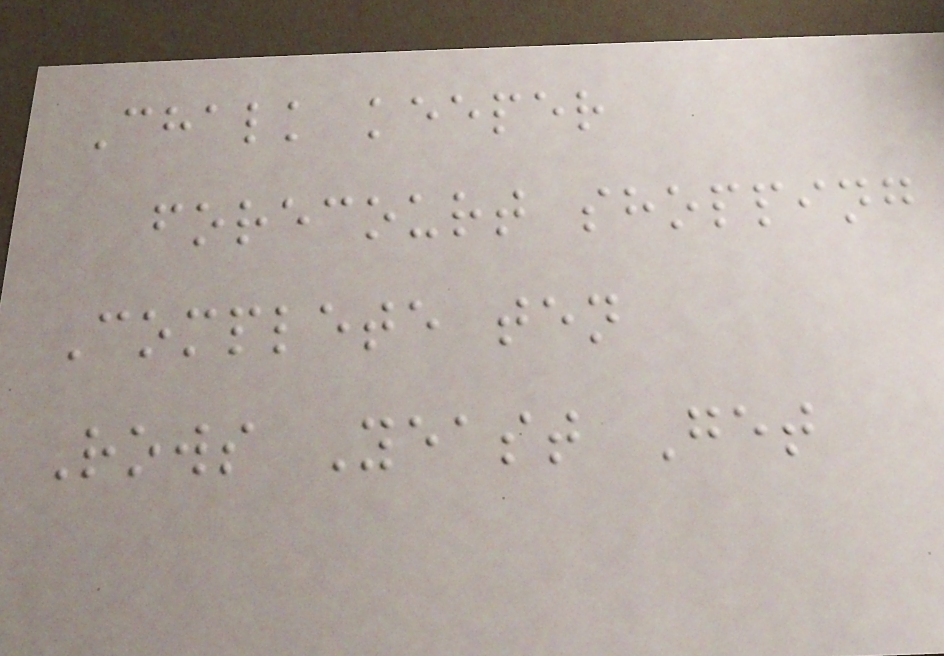Chalk keeper
forecourt shopping
Complete ten
Rows Yeast Get
